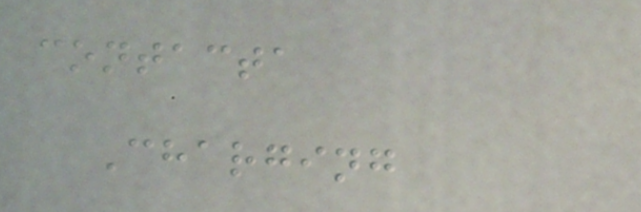contacta
Charging
